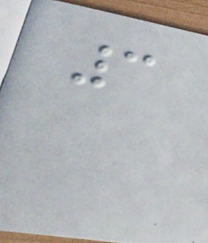3
